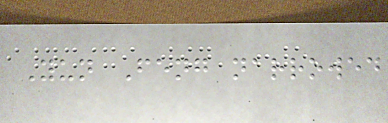Yun Feng narrowed
